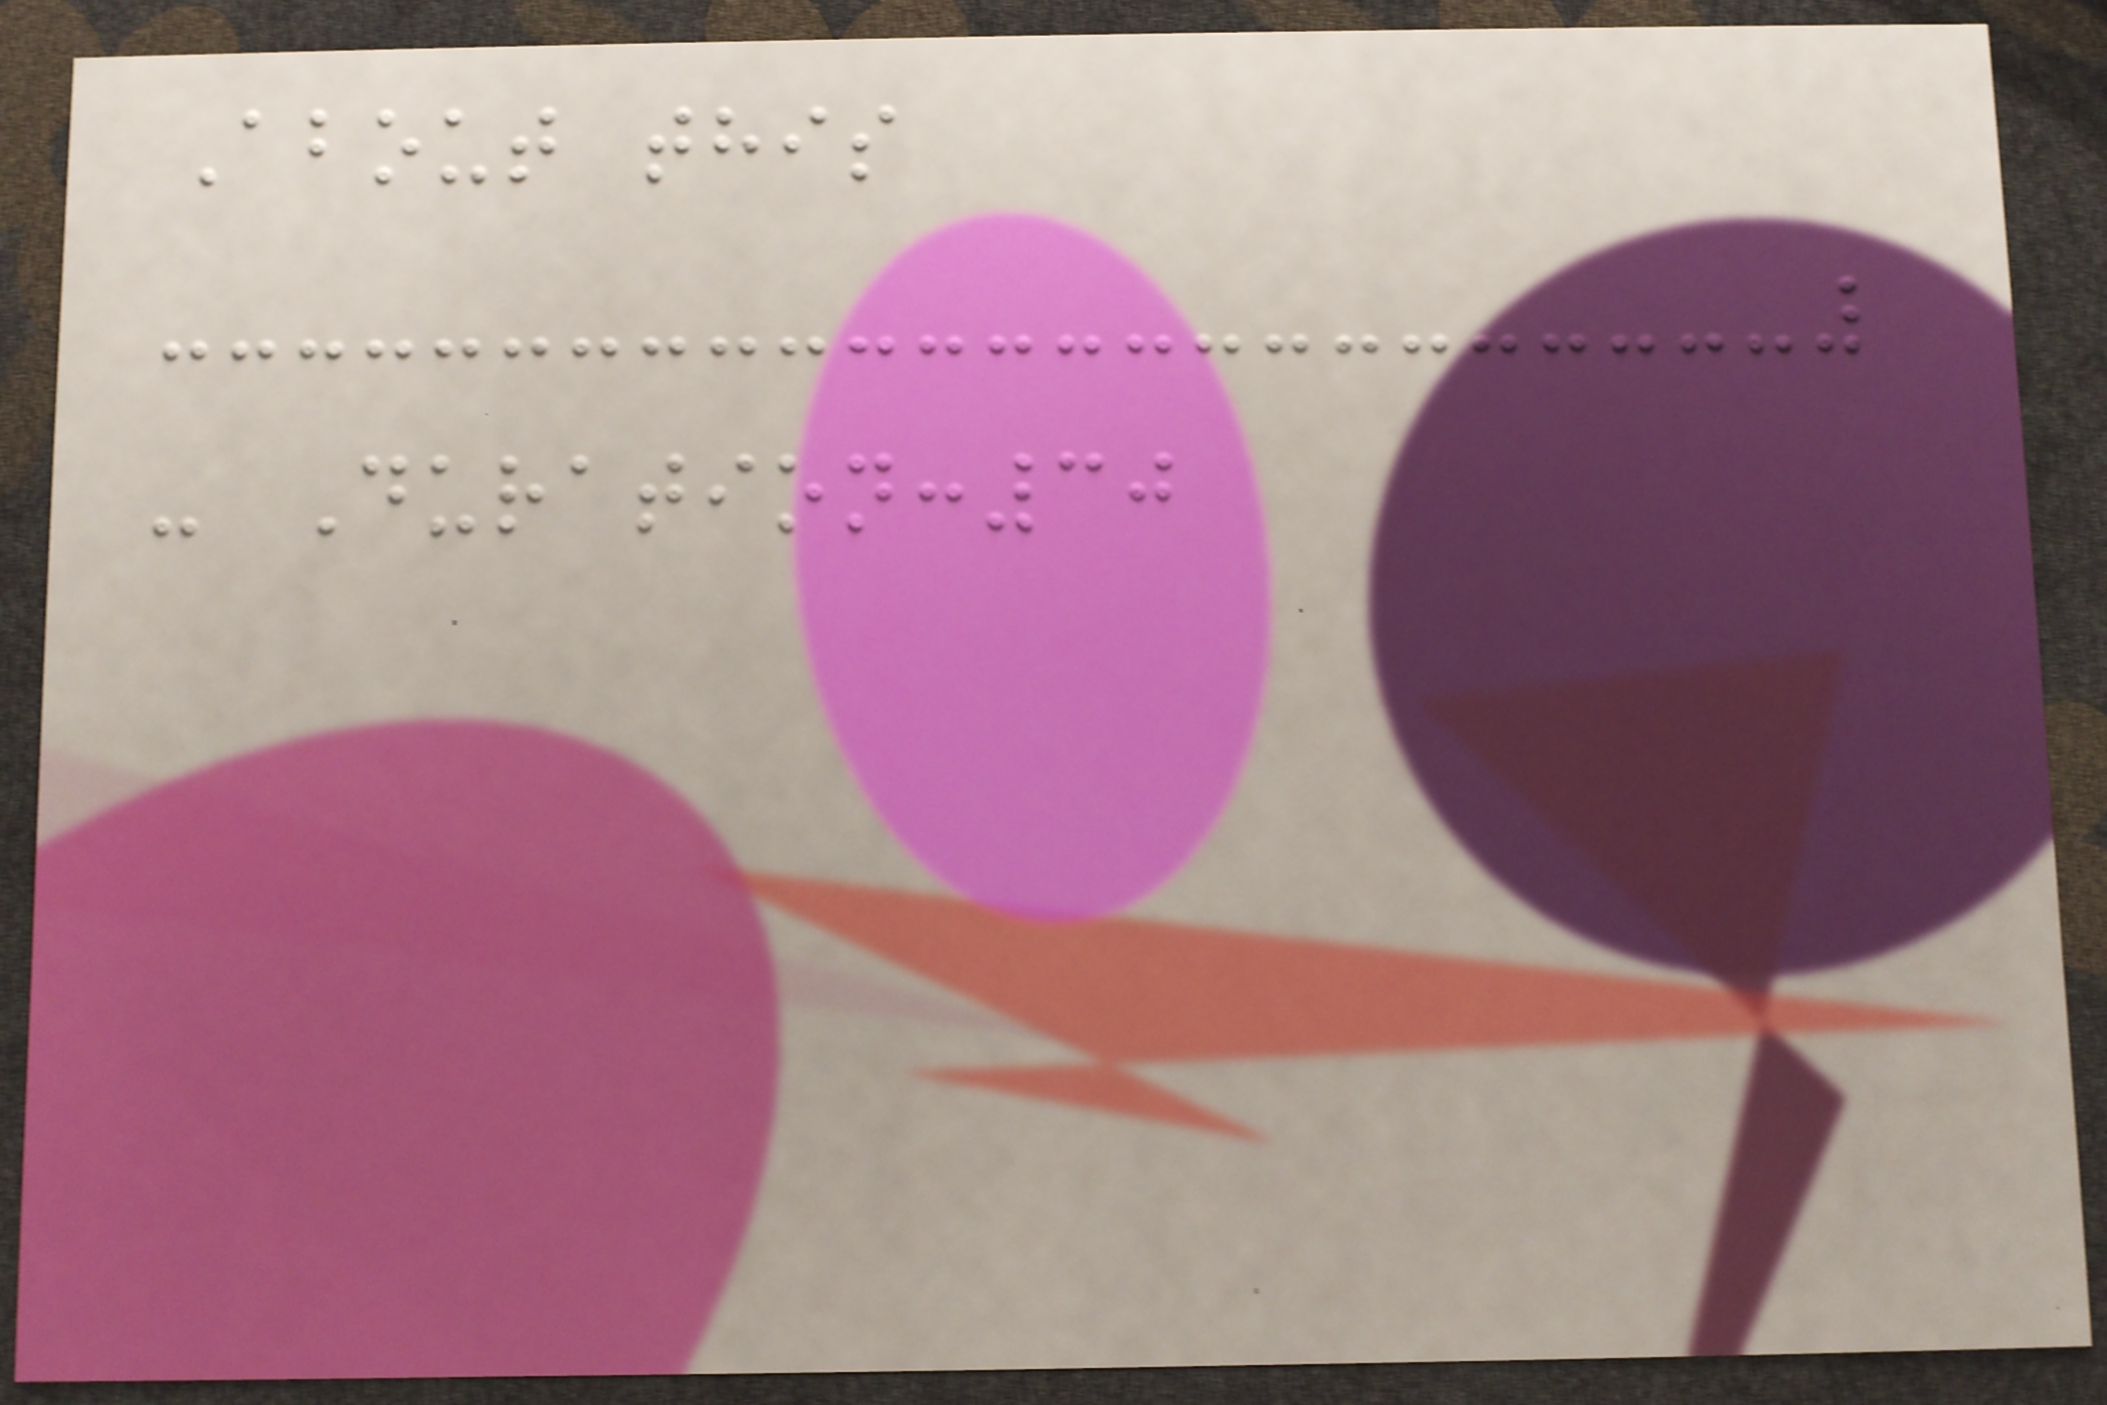About this
- Duration:30
